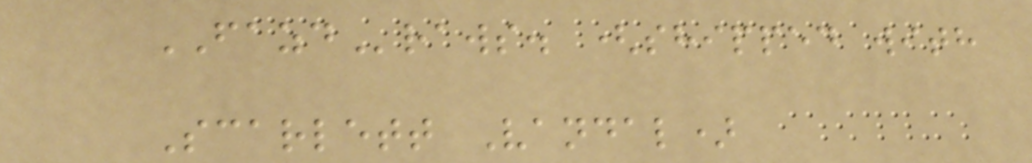FAZDraws. (shipped with
Scarlett Vandal)
